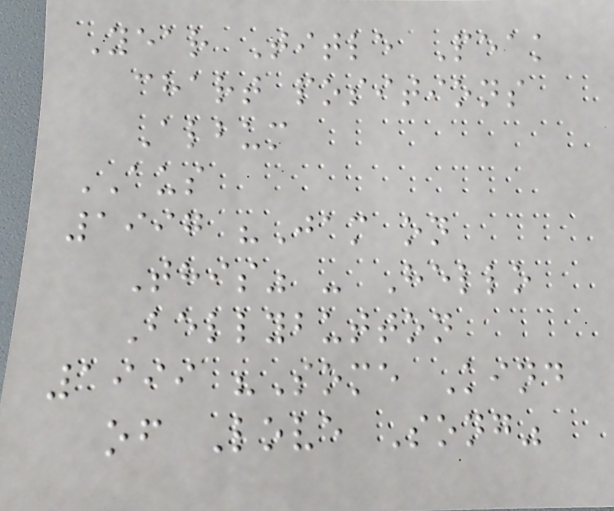Year Title Peak
chart positions
Album
AUS
1997 "Jam on
This" - Hello
Bellybutton
1999 "Some Kind
of Love Song"
